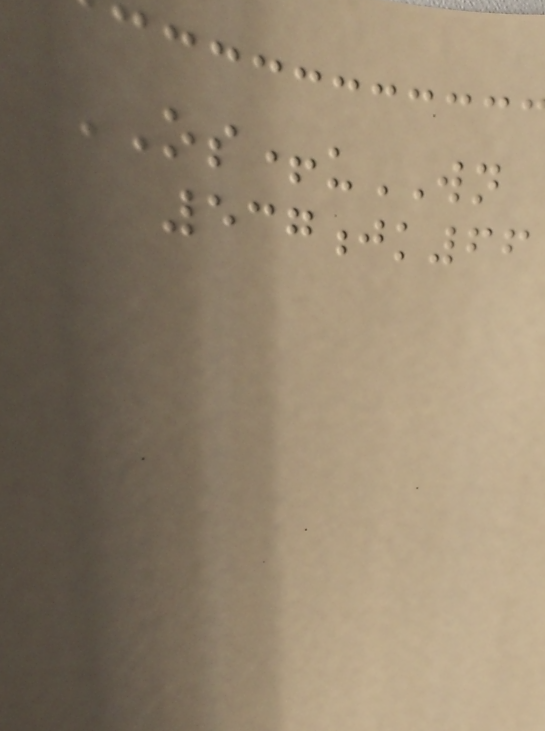OS+uWN
537jk66
